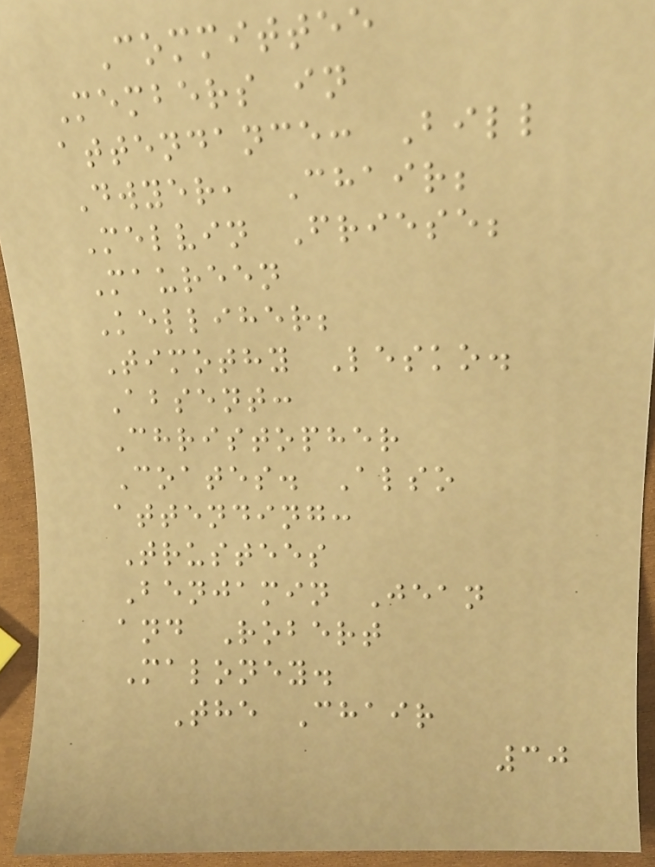Committee
Members in
attendance: Bill
Dwyer, Chair;
Melvin Friese;
Maureen
Kelliher;
Timothy Lesko.
Absent:
Christopher
Coates. Also
attending:
Trustees
Benjamin Jean
and Robert
Maloney.
The Chair
30
